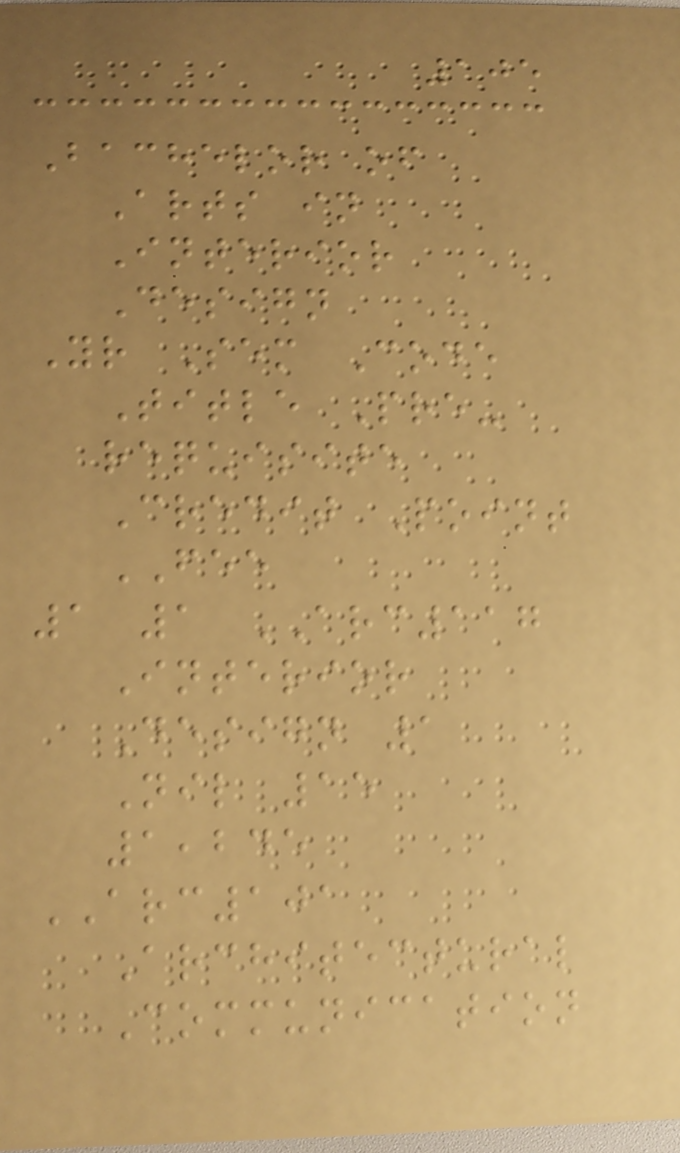105
Bachelor of
Arts in
Interior
Design
Yr Sem Code
Title Pre-
requisite
Credit Point
FEE
1 1 ARC117
Interior
Design 1
Nil 15
1,245
ARC101
Architectural
Communication
